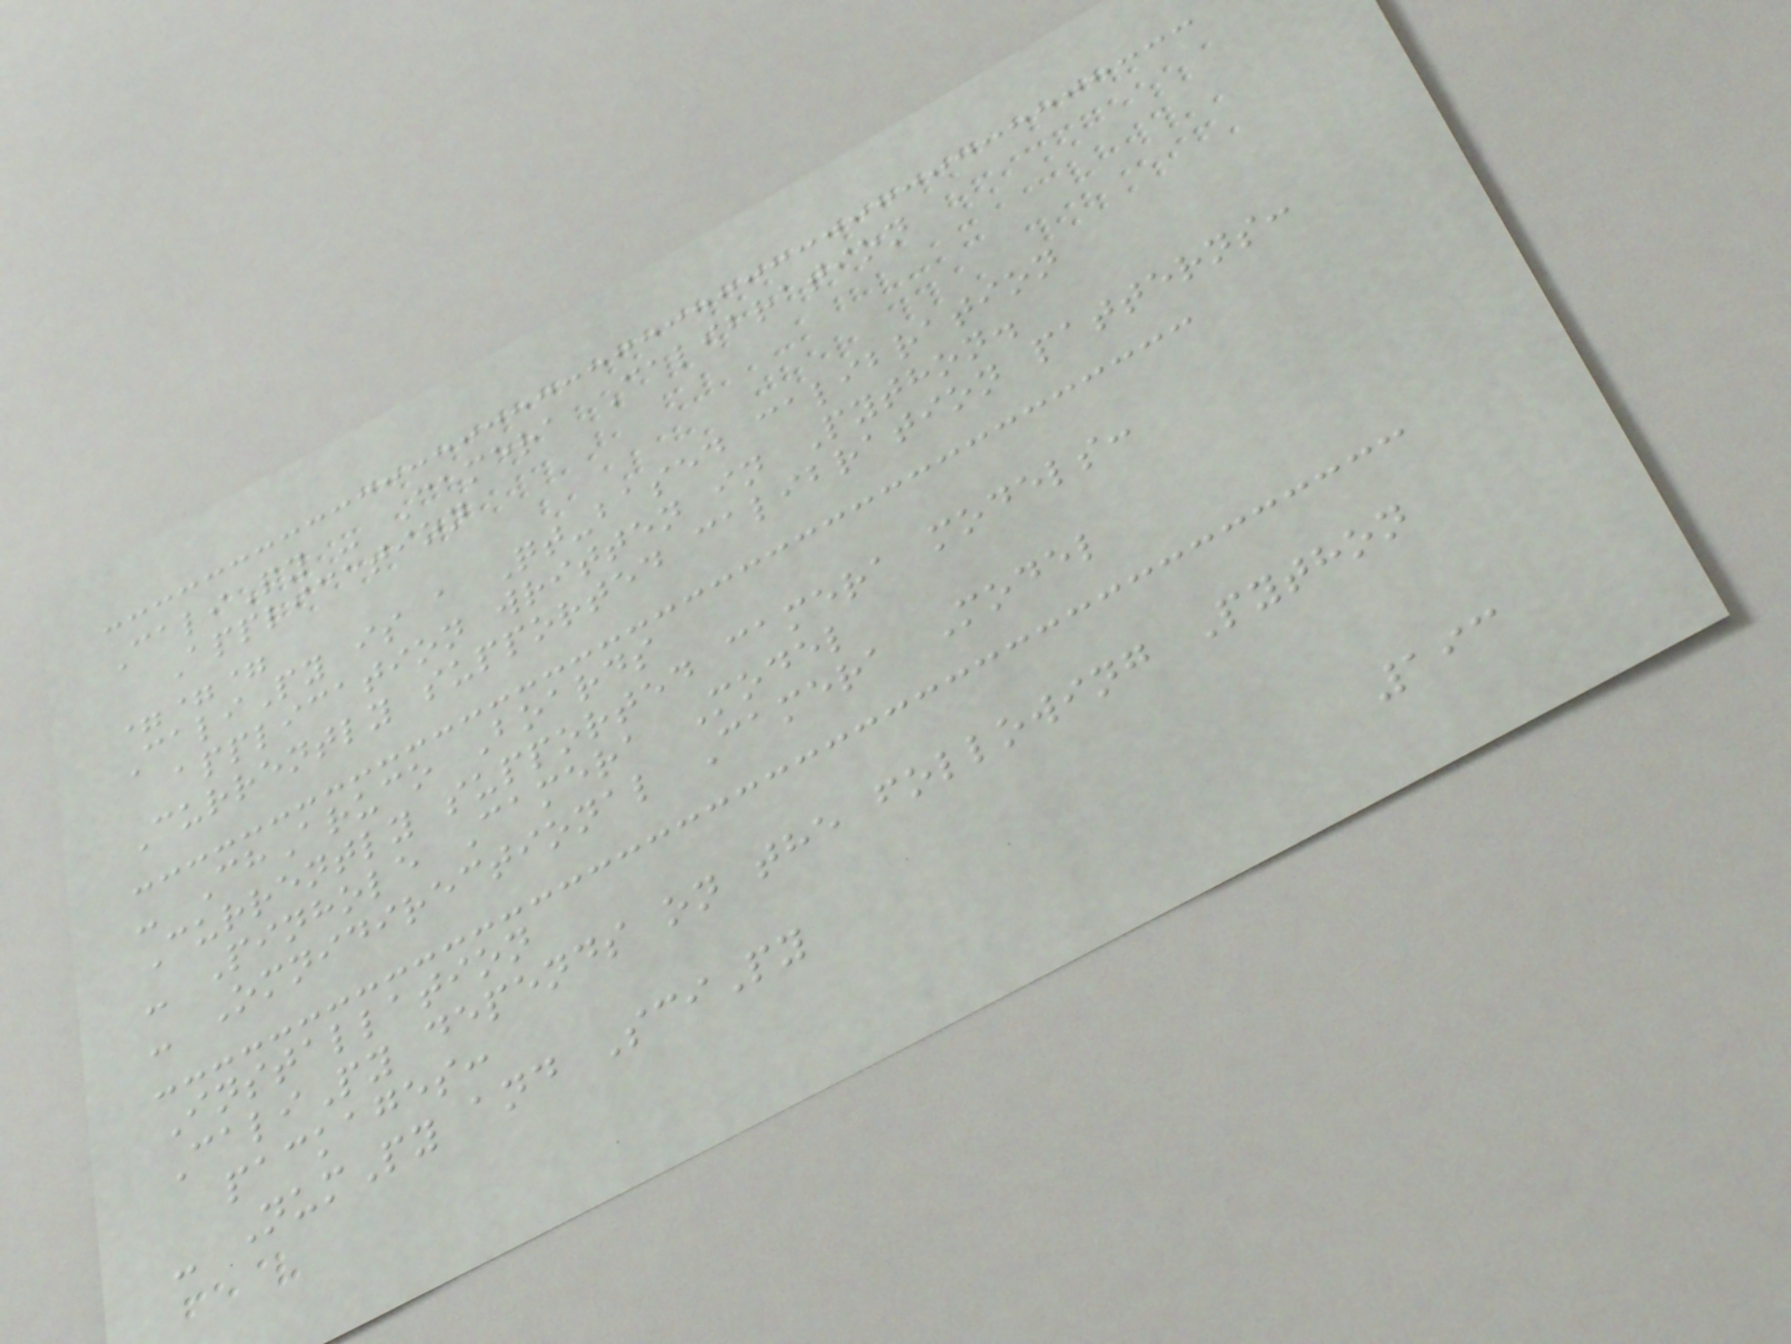CaliPy - Camera Calibration
Application
===
CaliPy is a Qt-based calibration
application written in Python.
Currently supported calibration patterns:
- ChAruco Boards
Currently supported camera models:
- Pinhole Camera Model
- Omnidirectional Camera Model
Installation
CaliPy depends on the following Python
packages:
- NumPy and SciPy
193
